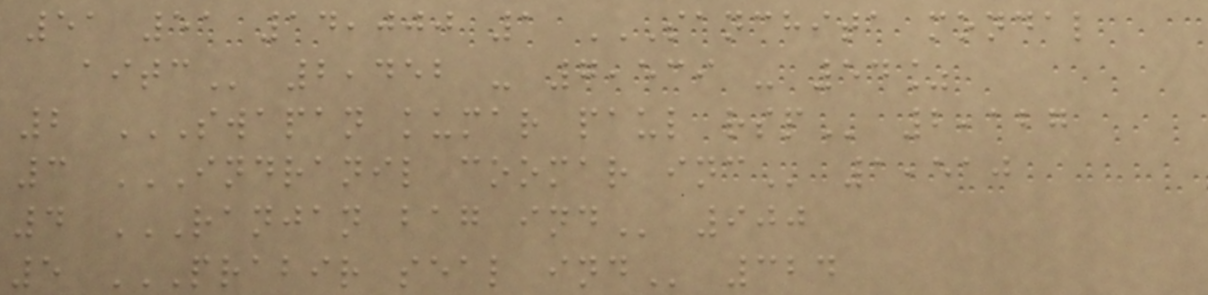51 51 14,000 1 SANCHITA MONDAL
AITC 2,452 - 7,539 - 54%
2 SWAPAN KUMAR PAUL RSP 2,127
3 INDRANIL COOMAR INC 1,510
4 RANJAN BAG IND 900
5 PRABIR SEAL IND 324
